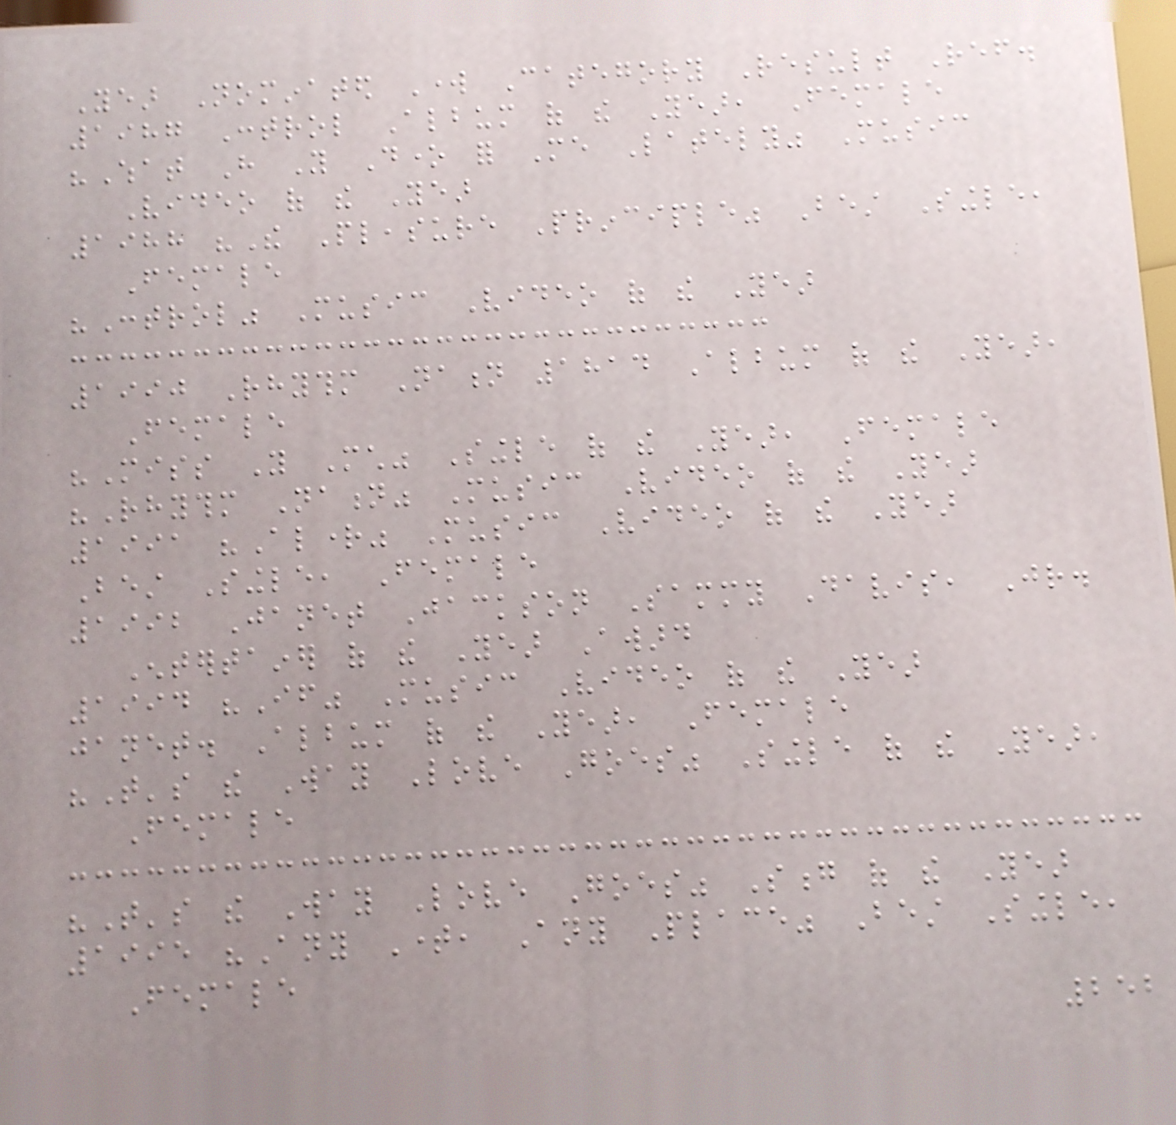Year Nominated Work Category Result Ref.
1987 Control Album of the Year, Female
"What Have You Done for Me Lately" Music
Video of the Year
1988 "The Pleasure Principle" Best Single,
Female
"Control" Music Video of the Year
1990 Rhythm Nation 1814 Album of the Year,
Female
"Miss You Much" Single of the Year, Female
"Rhythm Nation" Music Video of the Year
1991 "Alright" Music Video of the Year
Best Single, Female
1992 Janet Jackson Sammy Davis, Jr.
Entertainer of the Year Award
1994 "If" Music Video of the Year
janet. Album of the Year, Female
"That's the Way Love Goes" Single of the Year,
Female
"That's the Way Love Goes" Song of the Year
1995 "Any Time, Any Place" Best Single,
Female
252
